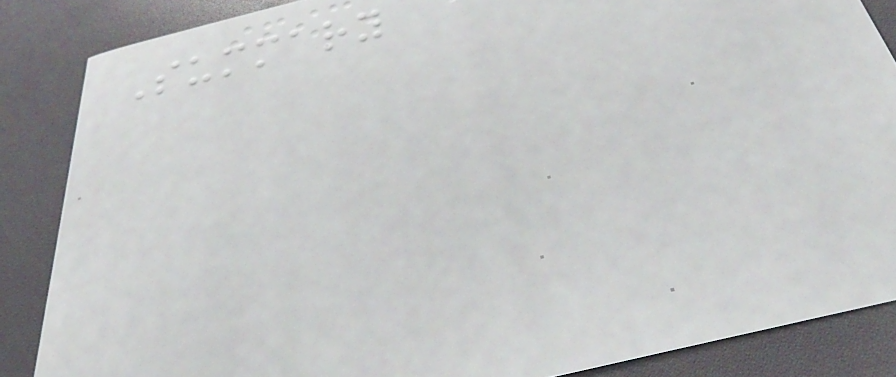Summary
